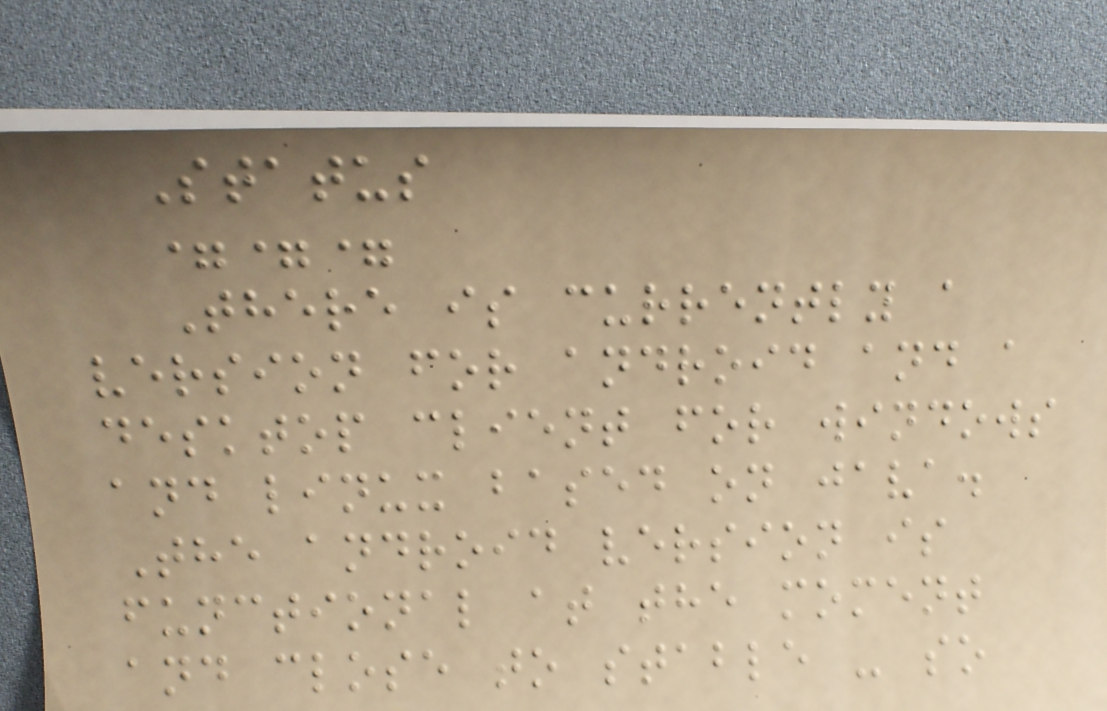Status
===
There is currently a
version for android and a
desktop client for windows
and linux based on java.
The android version is
functional at the moment
and close to stable - so
